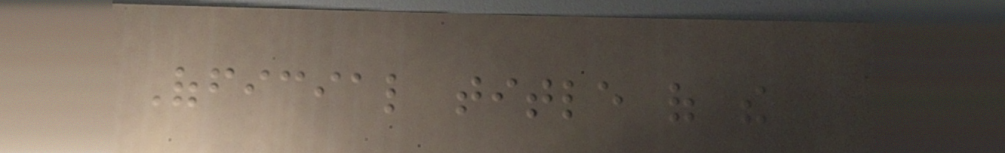Official title of the
